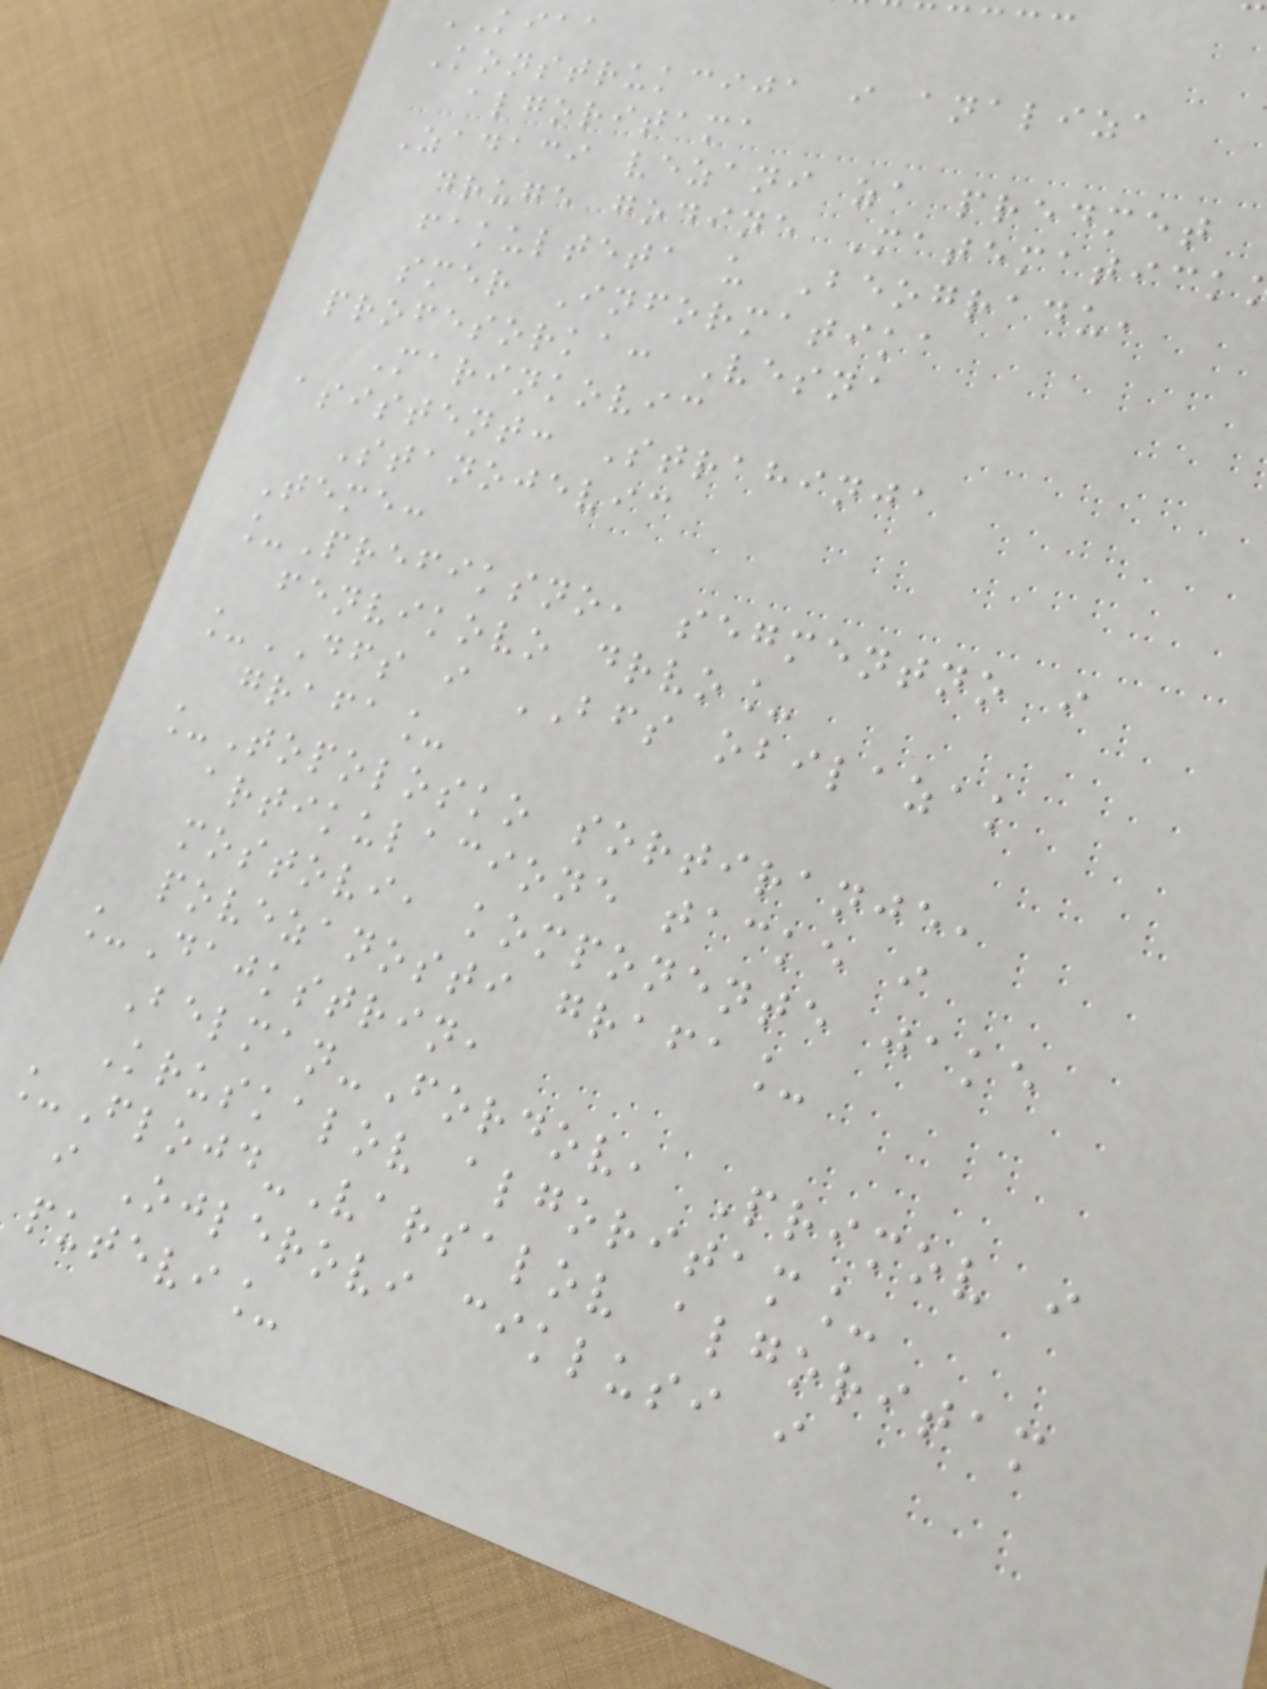kiaa
Konstrukcija i analiza
algoritama
Zadaci vezani za predmet
druge godine Matematick
fakulteta u Beogradu,
smer Informatika
profesorka: Vesna
Marinkovic
asistent: Strahinja
Stanojevic
Teme:
_Prefiksno, segmentno i
fenvikovo drvo_
_DFS i BFS obilazak
grafa_
_Topolosko sortiranje,
artikulacione tacke i
mostovi, komponente jake
povezanosti grafa_
_Dajkstrin,
Belman-Fordov, Primov i
Kruskalov algoritam_
_Flojd-Varsalov algoritam
i Ojlerovi ciklusi i
putevi_
